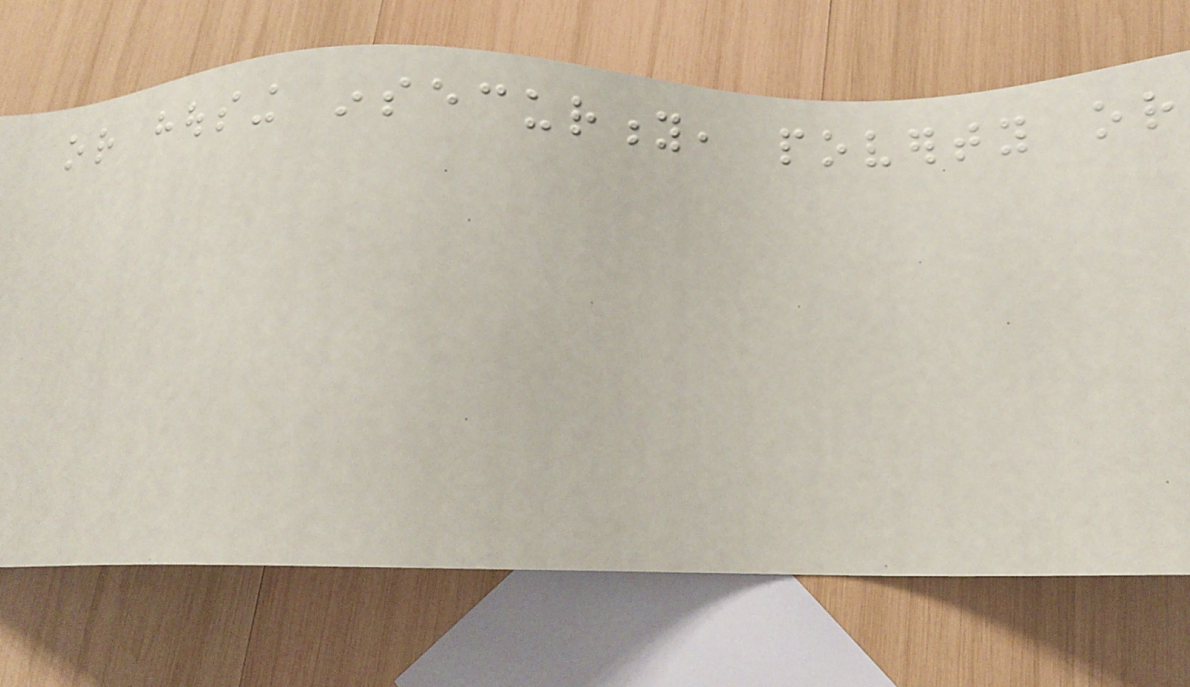or housing insecurity, poverty or
